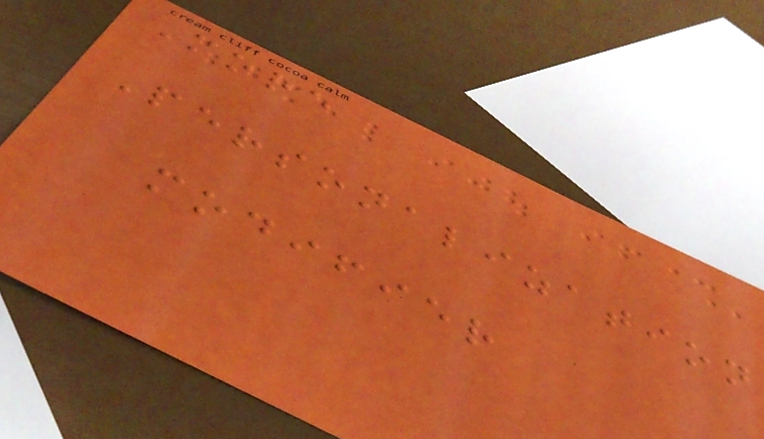More
Personalization
modifier
